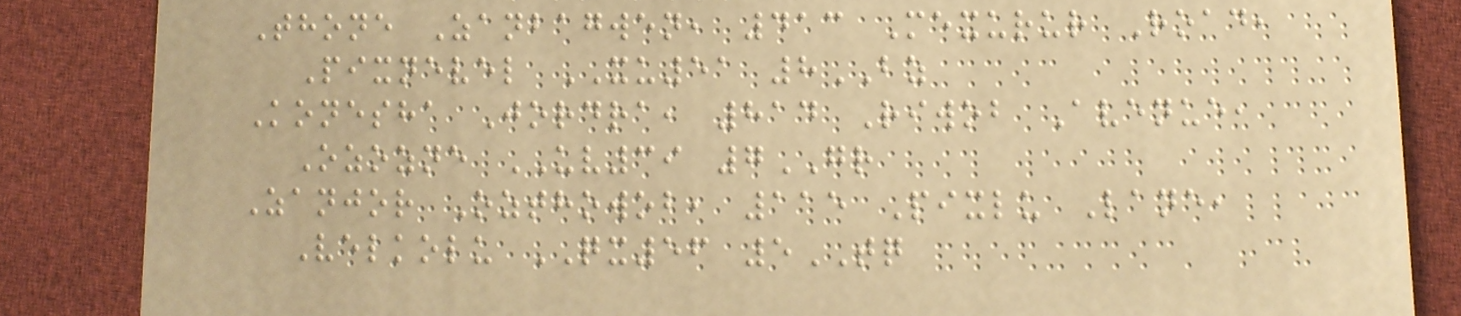Thone Zanbagwen, 413 Mexurur Road,
Pixnevel XU51 8BZ
Konesha Jordra, 814 Riwob Avenue,
Ozozne UV39 7GR
Zanjor Ozthowob, 115 Pixlu Lane,
Velkolu QX56 5TQ
